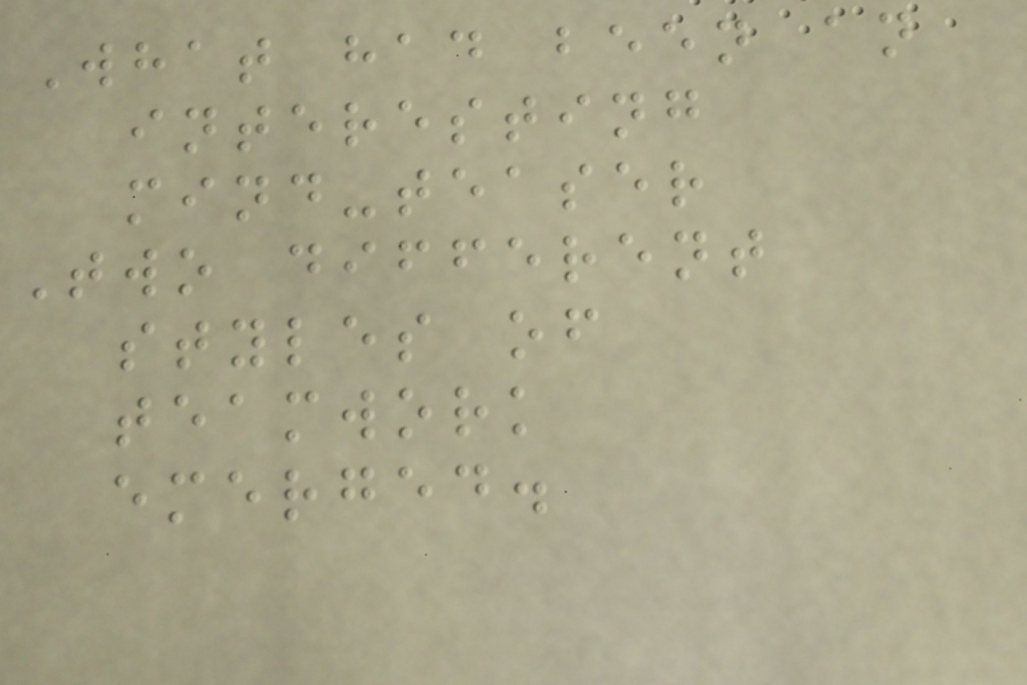What had been an
interesting
mind-teaser
Two different
styles of
teamwork
emerged.
